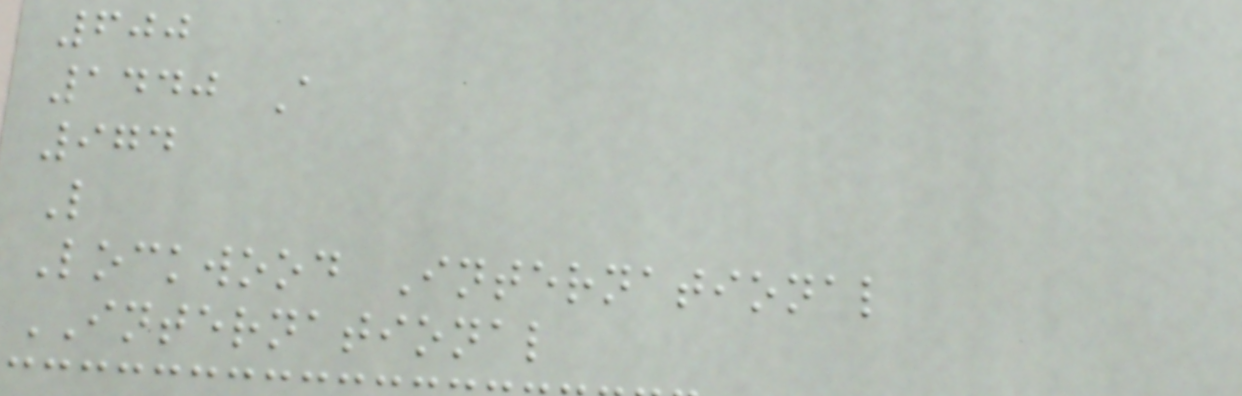600
1440 A
974
L
Lockwood International
INTERNATIONAL
